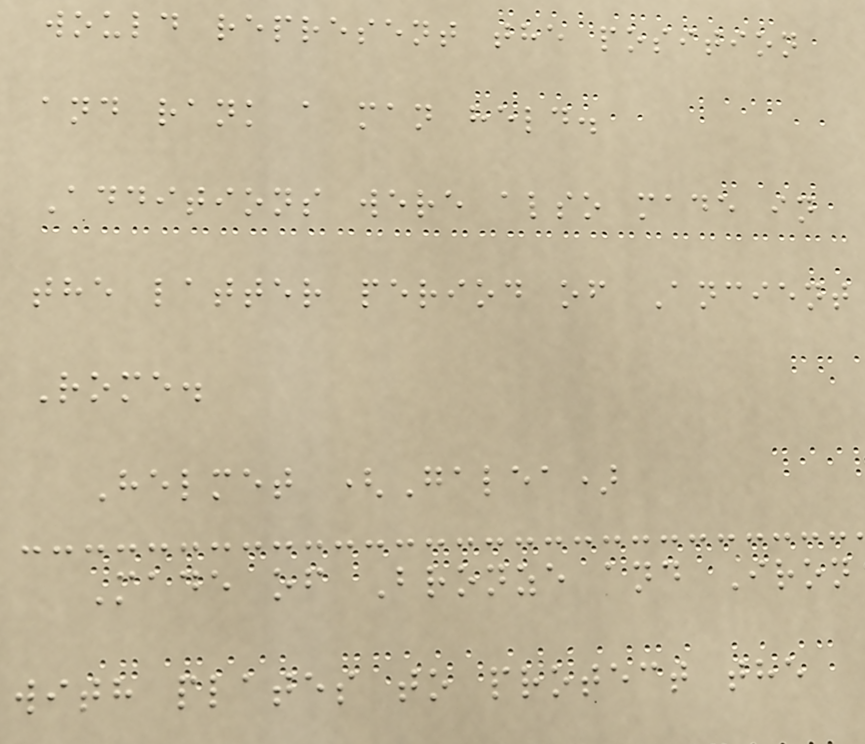would represent the position
and rank a man held.
Additions were also made in
the latter period of Ancient
Rome.
Helmet (Galea)
Made of Bronze and Iron
with plates to protect the
